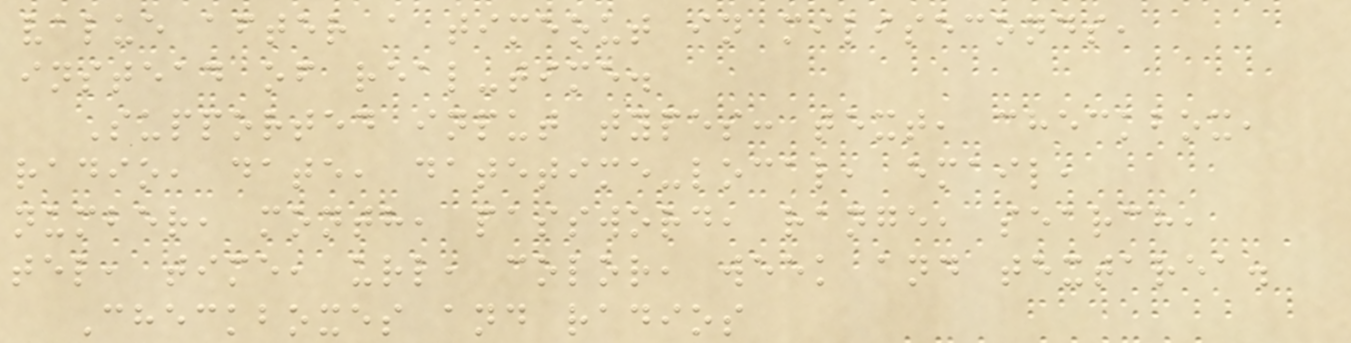value after a timeout in miliseconds,
instead of real-time.
Supported input types: text, checkbox,
radio, date, datetime-local, email,
number, month, password, range, search,
tel, time, url, color, week and textarea.
Checkboxes and radios
